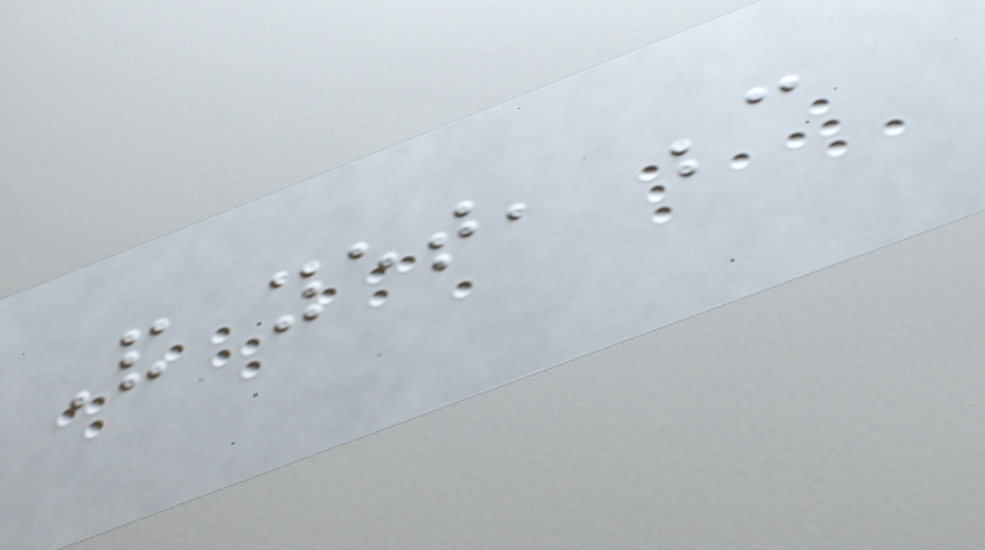And yet, because
